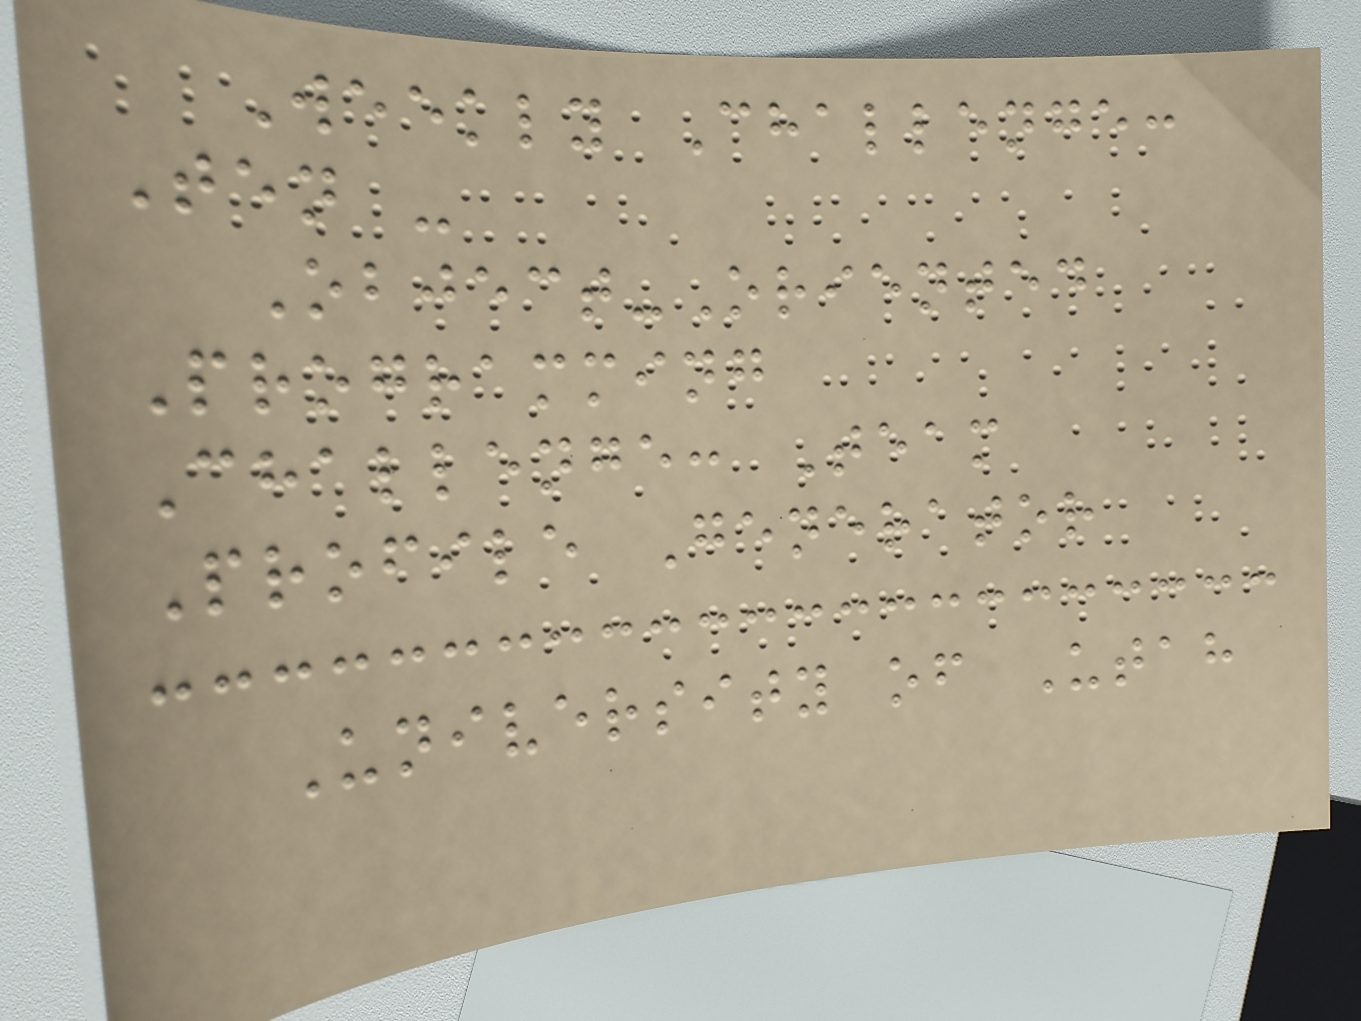Weekly Challenge:
Ten -
Object-Oriented
Programming
Challenge: Team
Profile Generator
University of Utah
